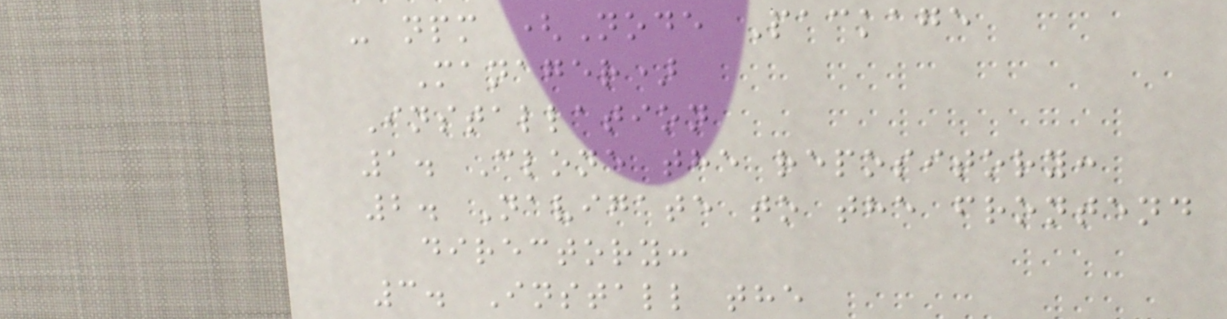- npm (Node Package
Manager)
Installation
1. Clone the repository:
2. Navigate to the frontend
directory:
3. Install the
